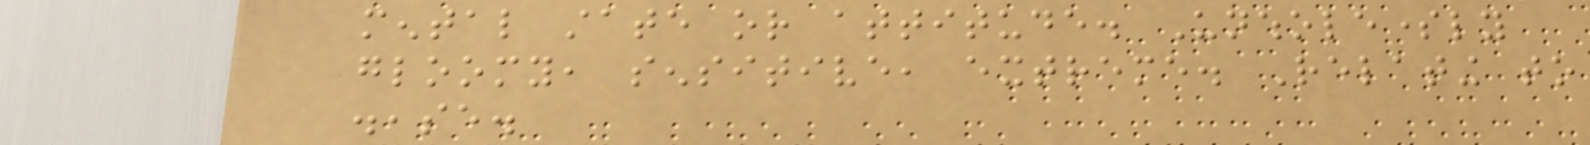mental state or attitude. Unwholesomely
gloomy, sensitive, extreme. Relating to
disease.
